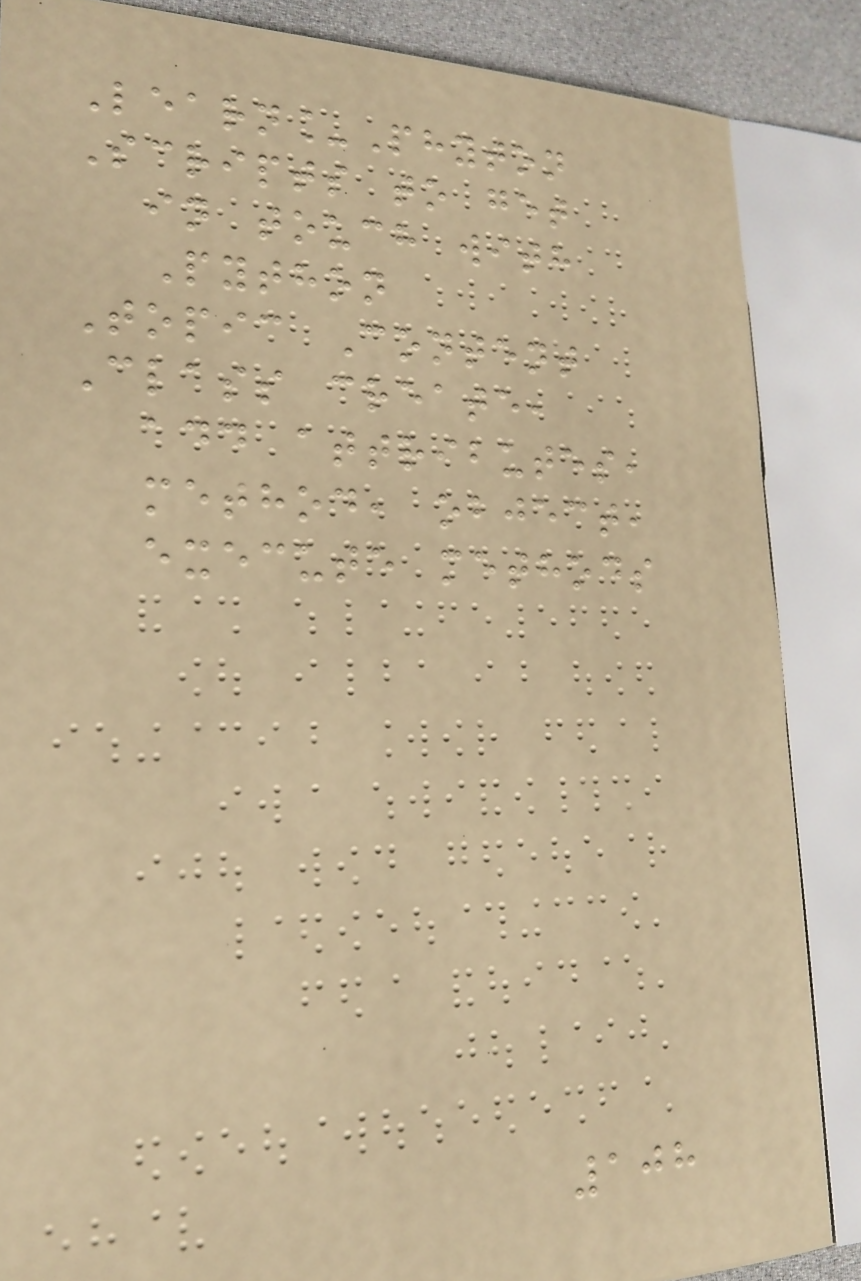Learn_Phyton
Scripts to get
in touch with
Python
Topic Content
Class create,
add attributes,
method, object,
execute methods
108
